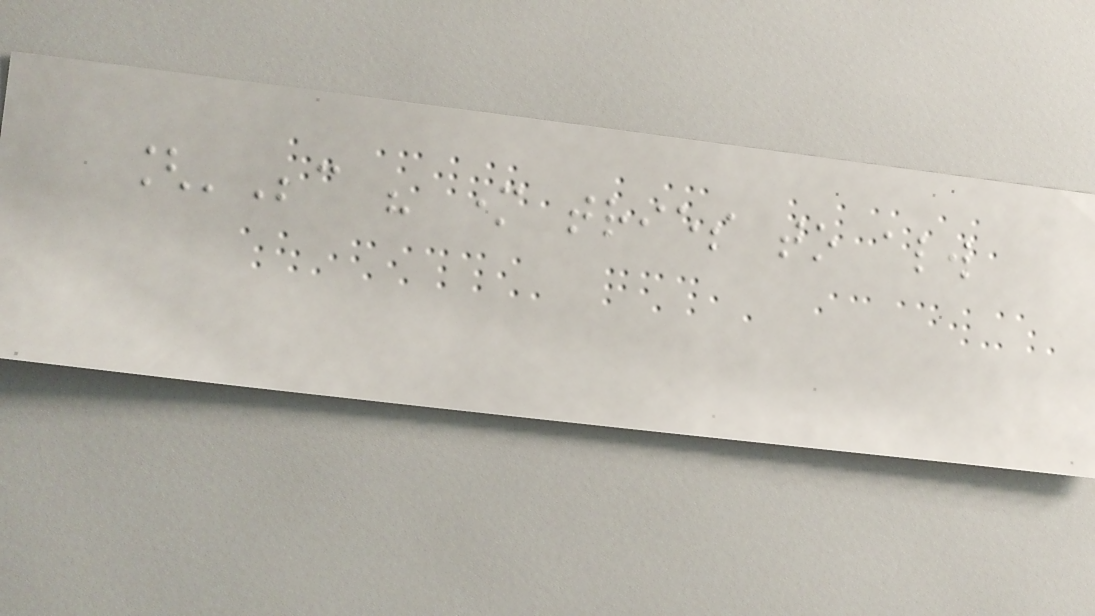['Because his mother tries to always
